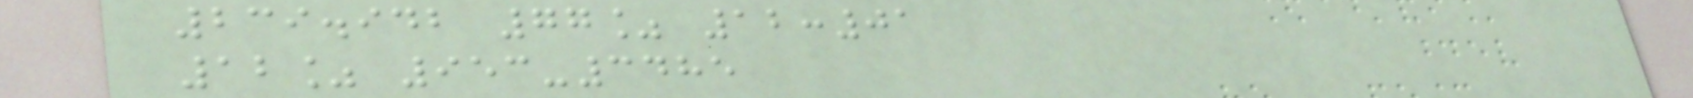239.942 77% 12:01
12% 953-3485
